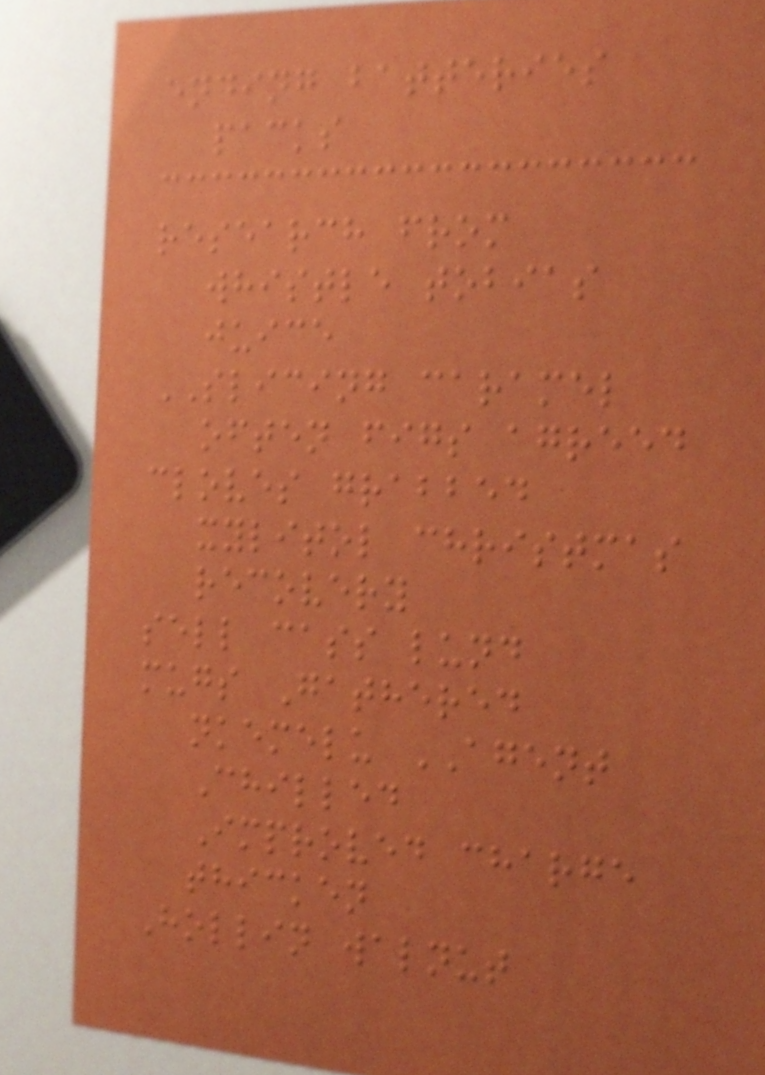ending batteries
packs
research from
whistle tobias
juice
SLICING caramel
often figs agreed
cloves grabbed
xylitol christmas
recovery
sell cass lund
mugs Gathered
nkemelu AGENT
Chilled
Improved charge
thicken
Hollin walnut
